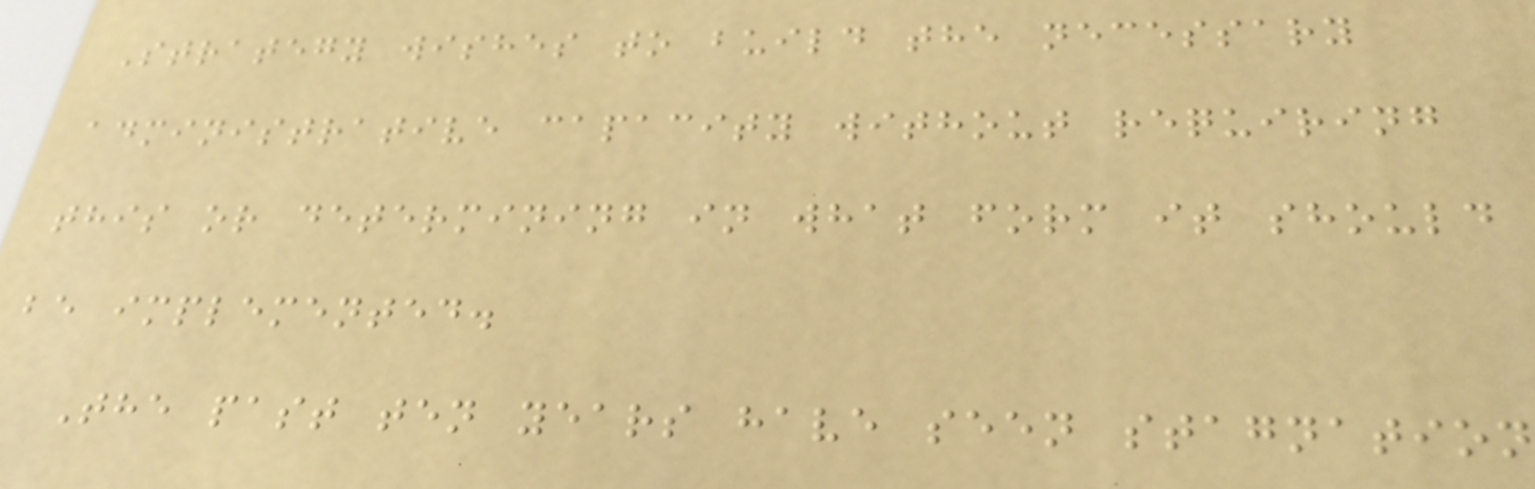Strategy wishes to build the necessary
administrative capacity without requiring
this or determining in what form it should
be implemented.
The past ten years have seen stagnation
